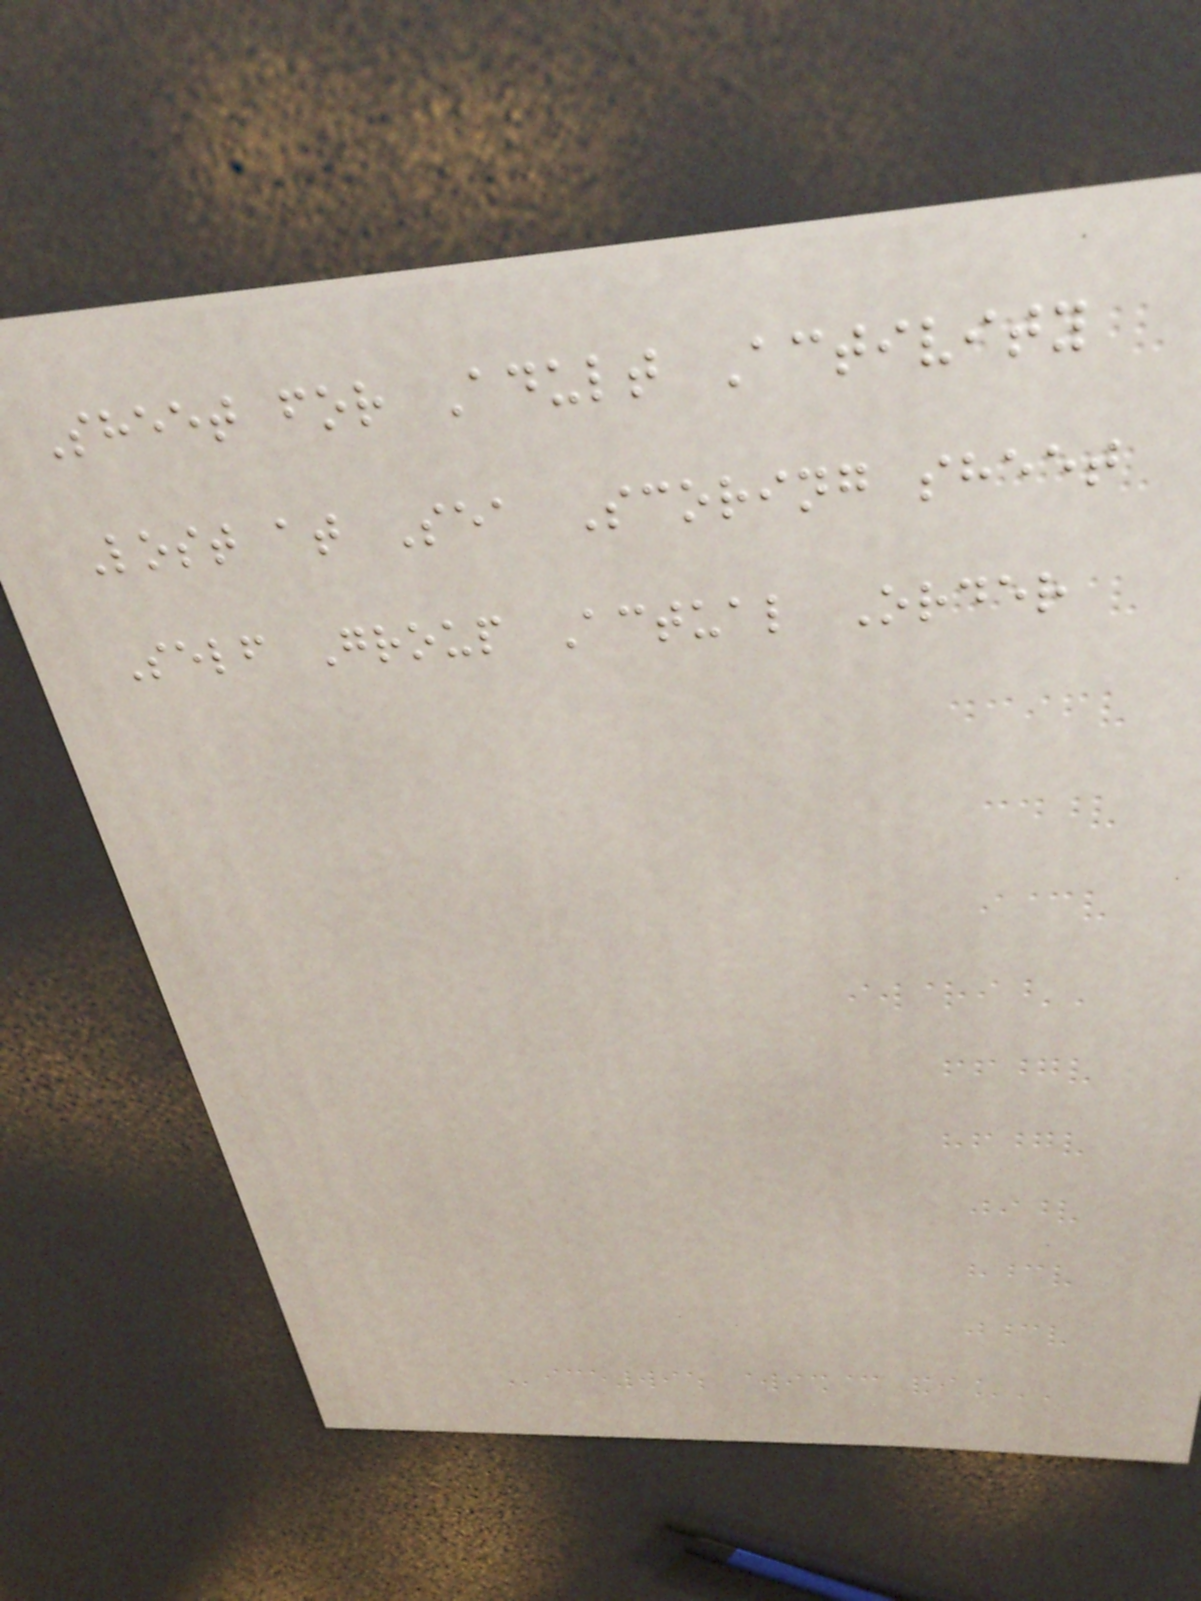Sheet for Adult Activity
Lost at Sea Scoring sheet
Self Group Actual Order
